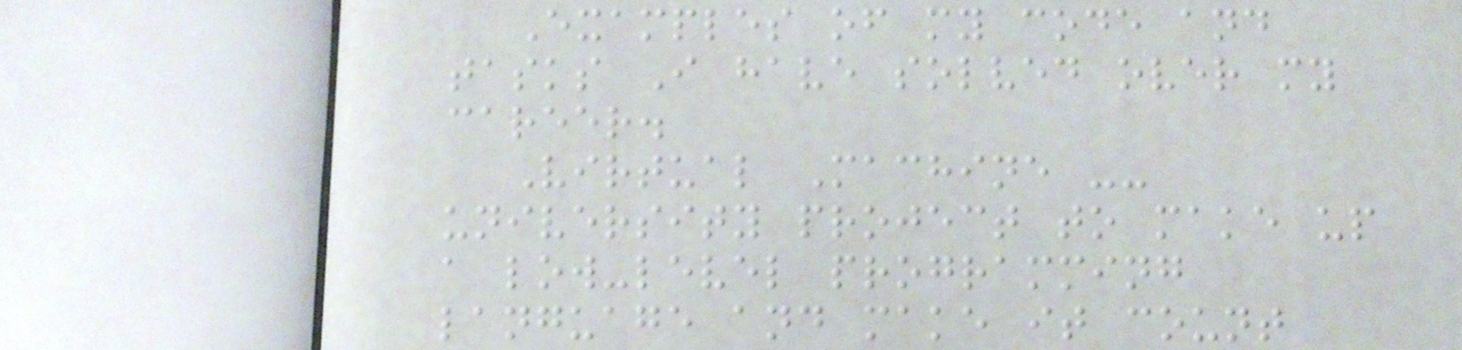Examples of my code and
tasks I have solved over my
career.
Virtual Machine --
university project to make up
a low-level programming
language and make it count
